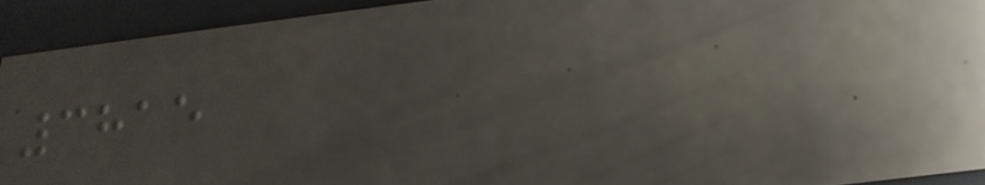3815
